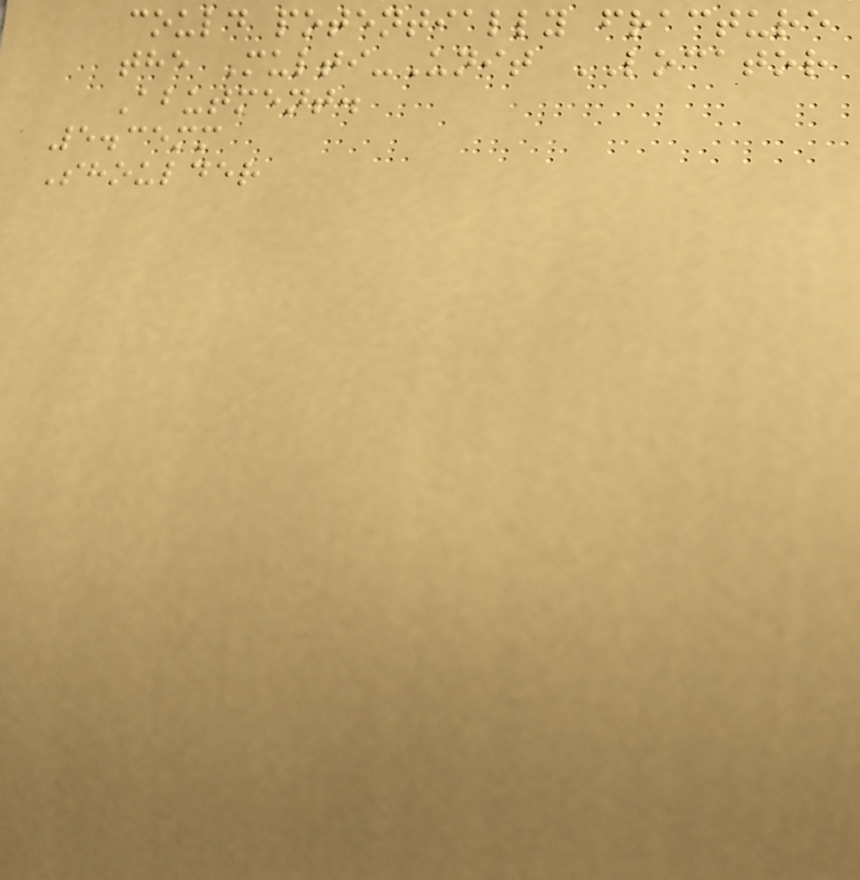could potentially fracture
the Multi-Unit LOCATOR
Abutment.
5.35mm
Shoulder
